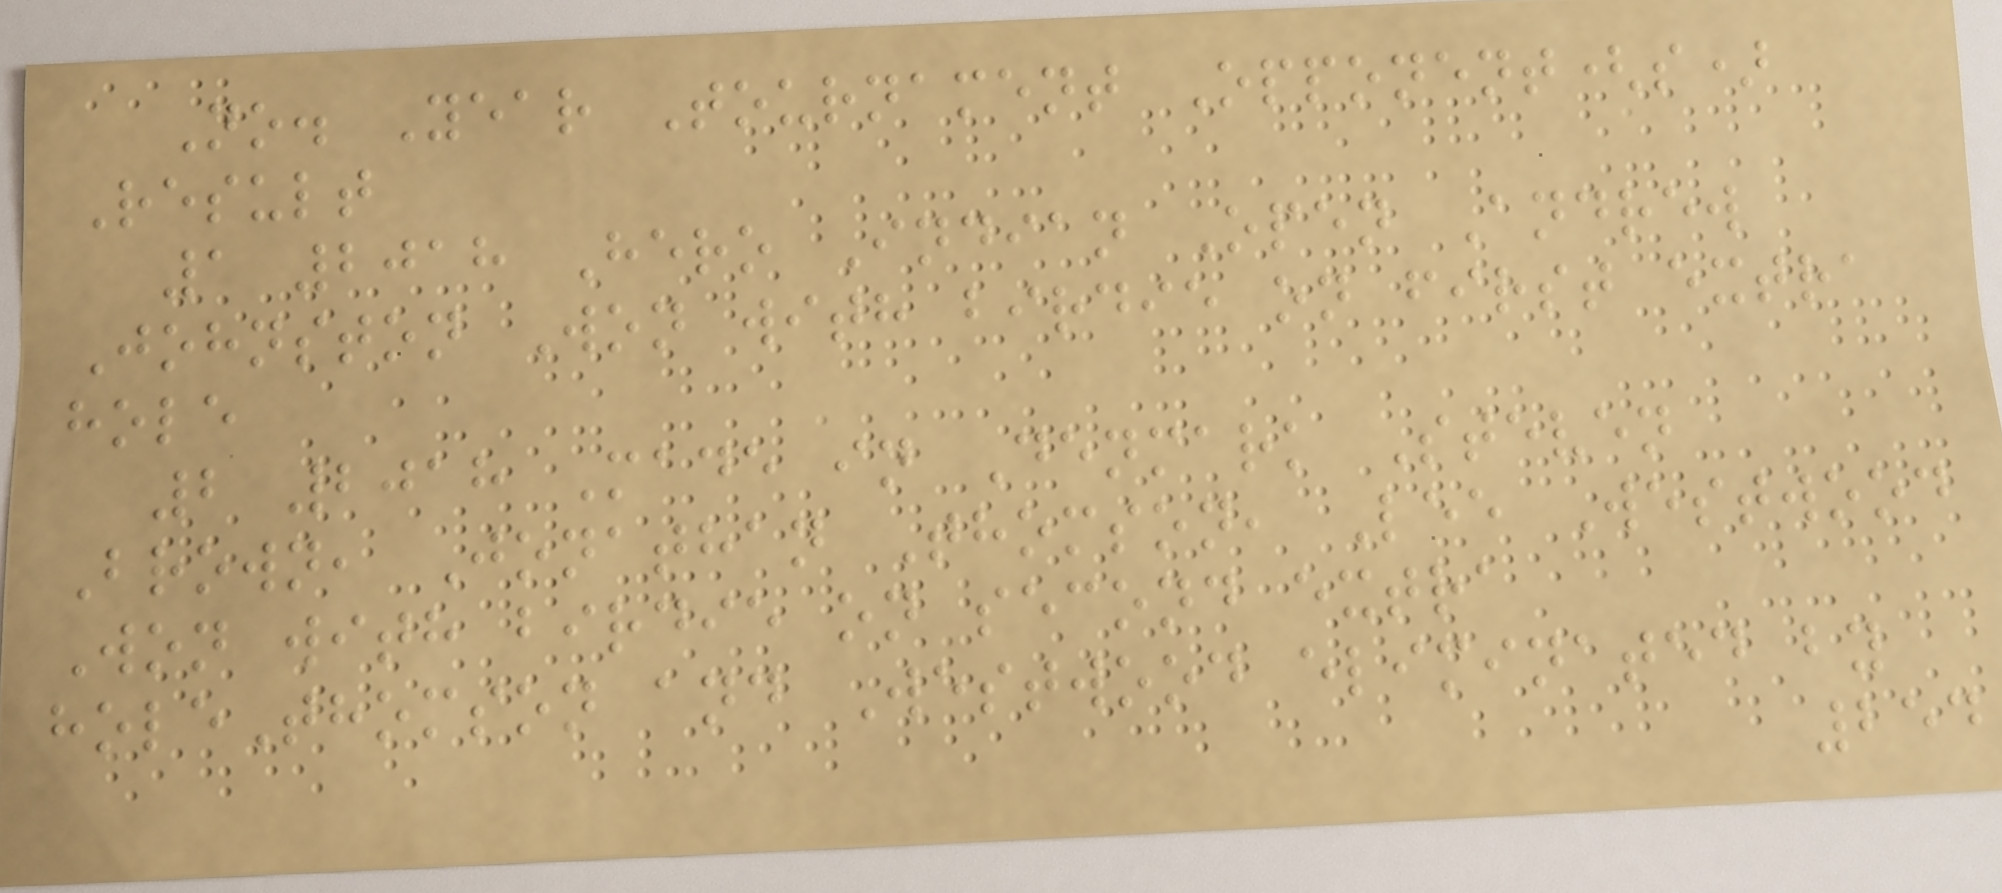No. Year Tournament Opponent(s)
Result
1 2018 Hero Indian Open Andrew
Johnston Won with birdie on first extra
hole
2 2018 Made in Denmark Steven
Brown, Jonathan Thomson, Lee Westwood
Won with birdie on second extra
holeThomson and Westwood eliminated by
254
